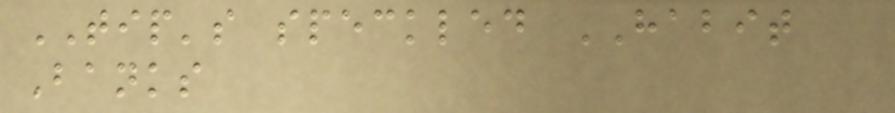TIP's speckled HABIT
Banks
